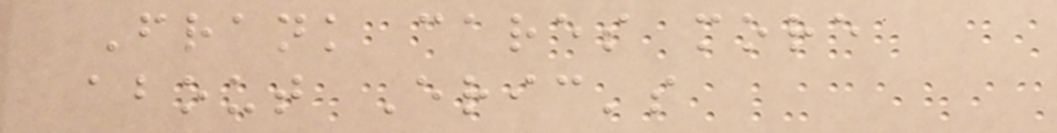Frank cares more
about Eric's
